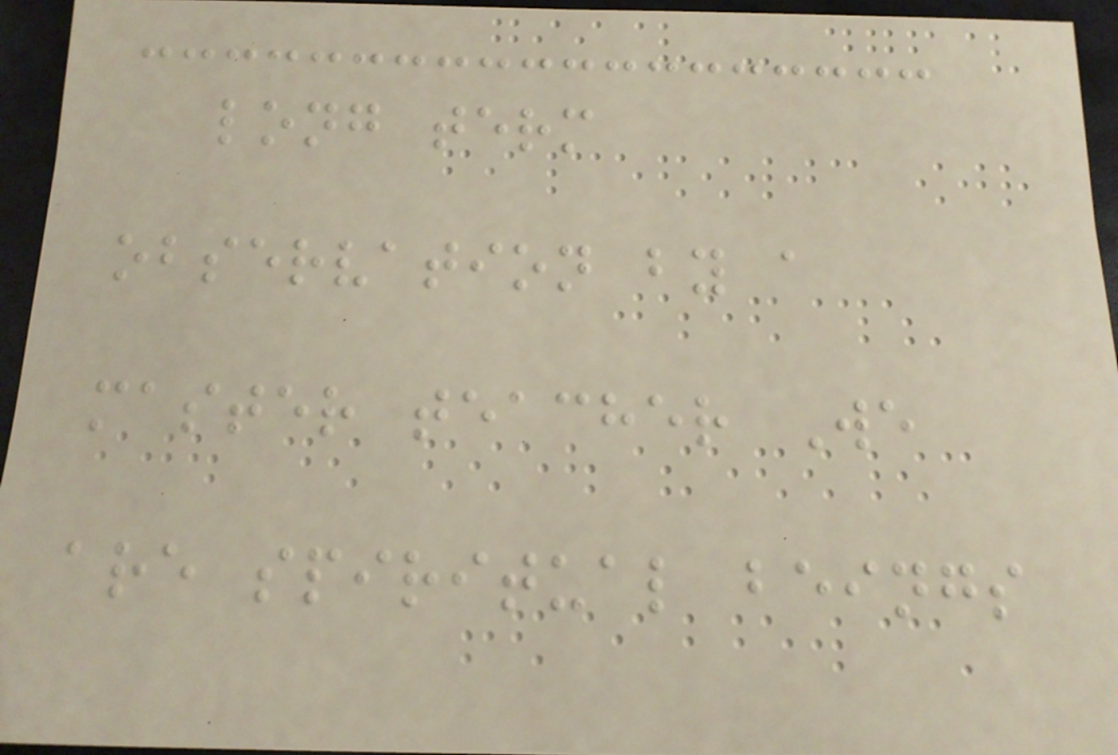long term
observation by a
master teacher We
are spiritual beings
